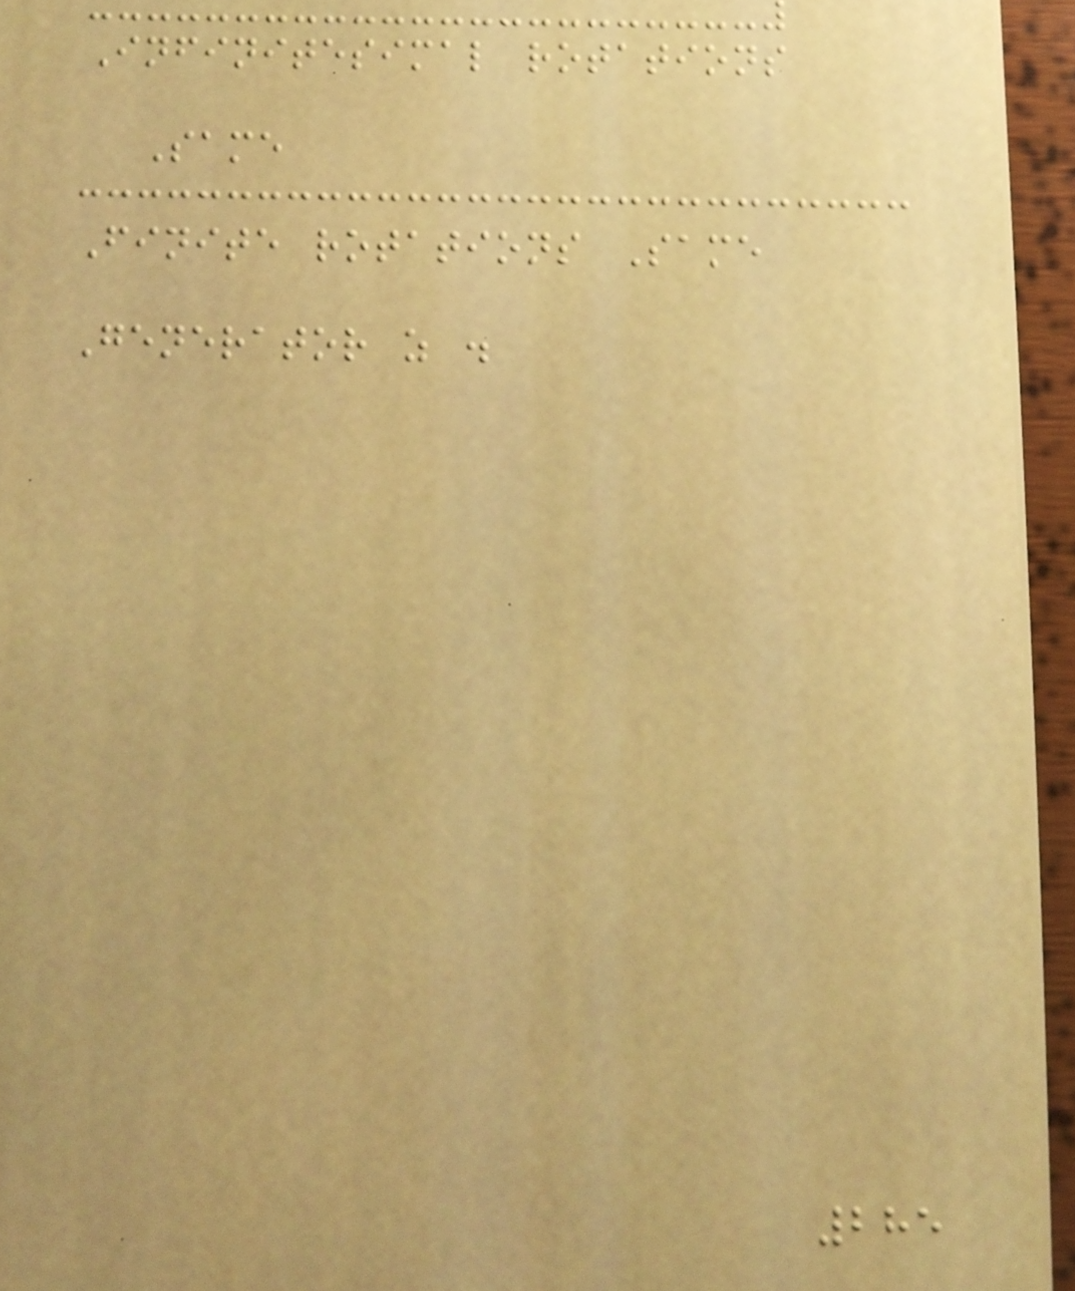Infinitesimal rotations
Same
Finite rotations Same
Generator z .
285
